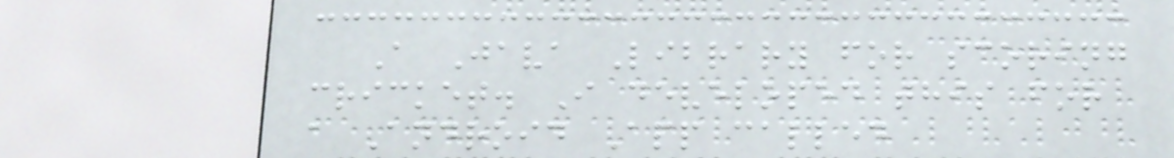A Java Library for scoring
cricket. I developed this for
a Android App called
